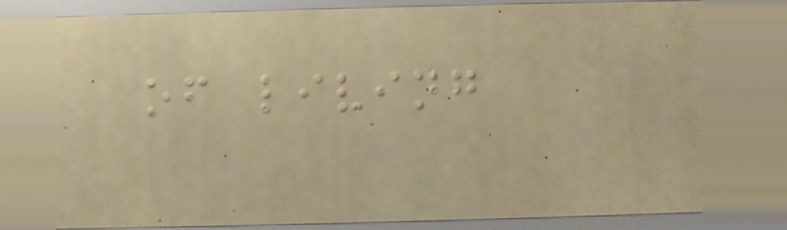of living
